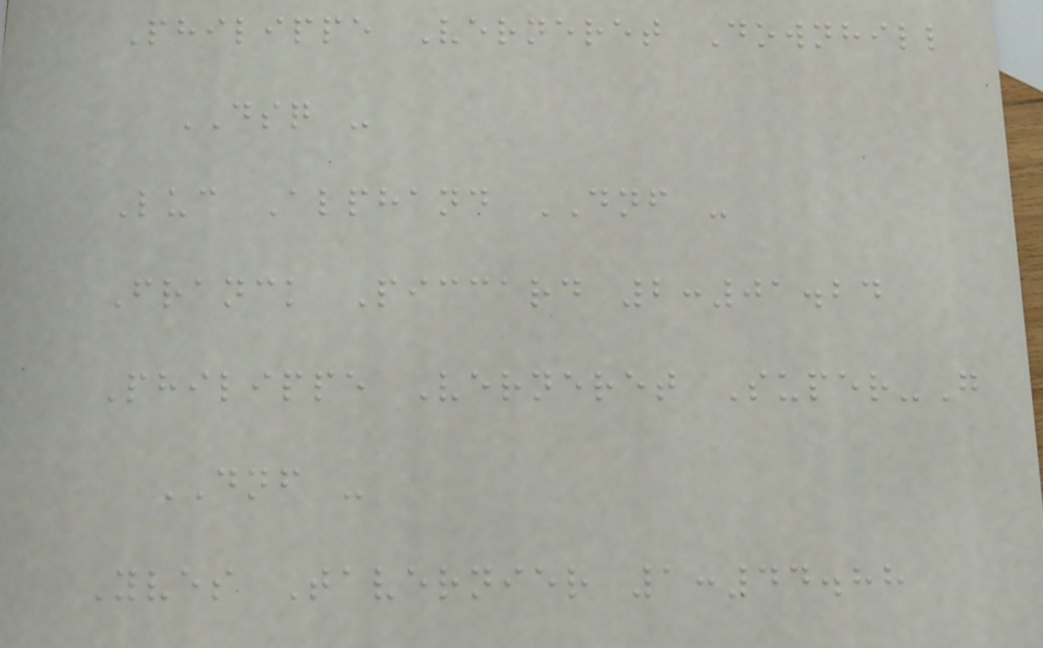Philippe Verneret Downhill
DSQ -
Luc Alphand DNF -
Franck Piccard 2:01.24
Philippe Verneret Super-G
DNF -
Yves Tavernier 1:44.88
